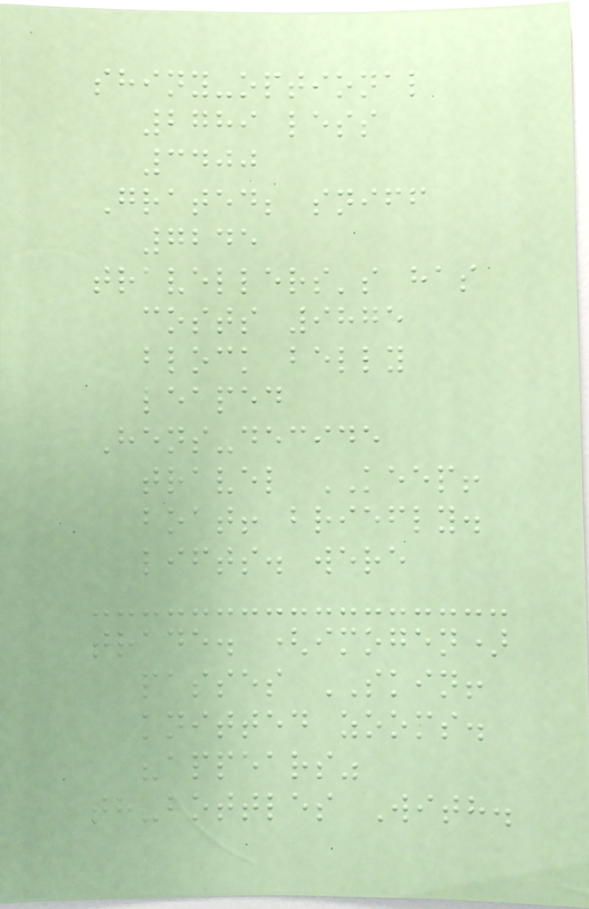shiny-optional
2789 less
3400
Grated; sniff
7245
travellers's has
costs 9875
block belly
leaped
Hens-decide
travel KEEP!
boat! briefly.
lifts. were
trade. (imogen)
passes SKIN!
knitted zooms.
"appears"
th-bottles With.
